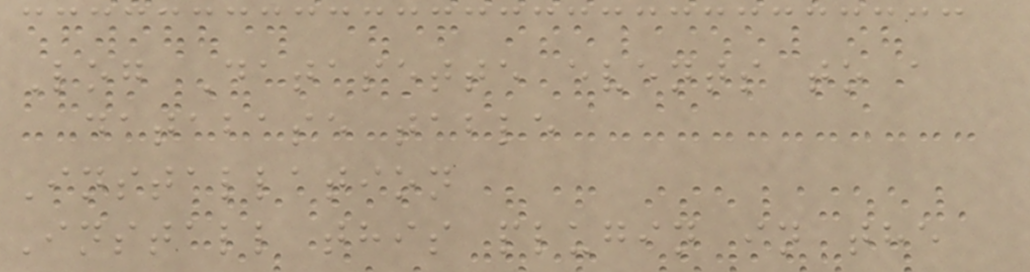Log Datasette events to a
database table
Installation
Install this plugin in the
